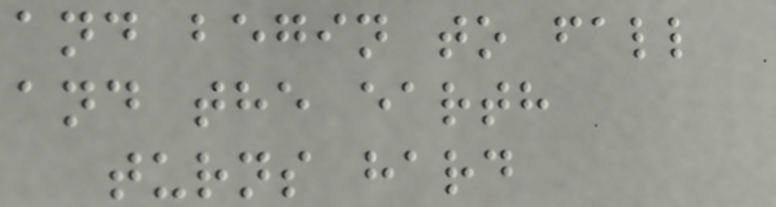and begin to fall
and the earth
turns hard
